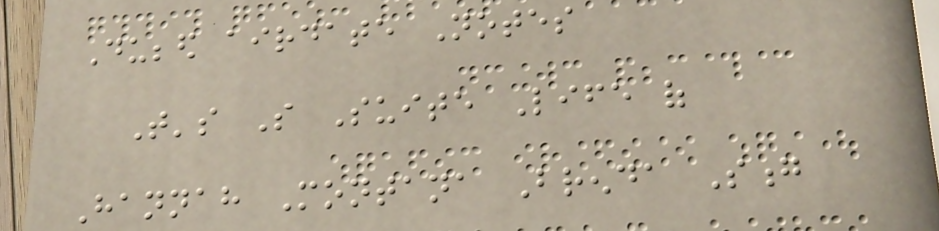Dubbed airdate Notes
That's So Suite Life of
Hannah Montana Brenda Song
